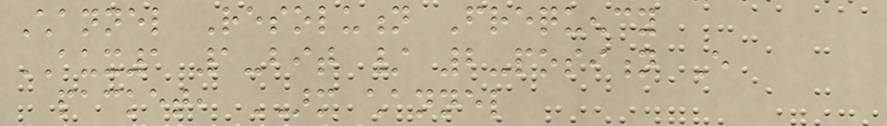Channel Resolution Frequency
AUX1 1-bit / 2-position Every
packet, ARM channel
